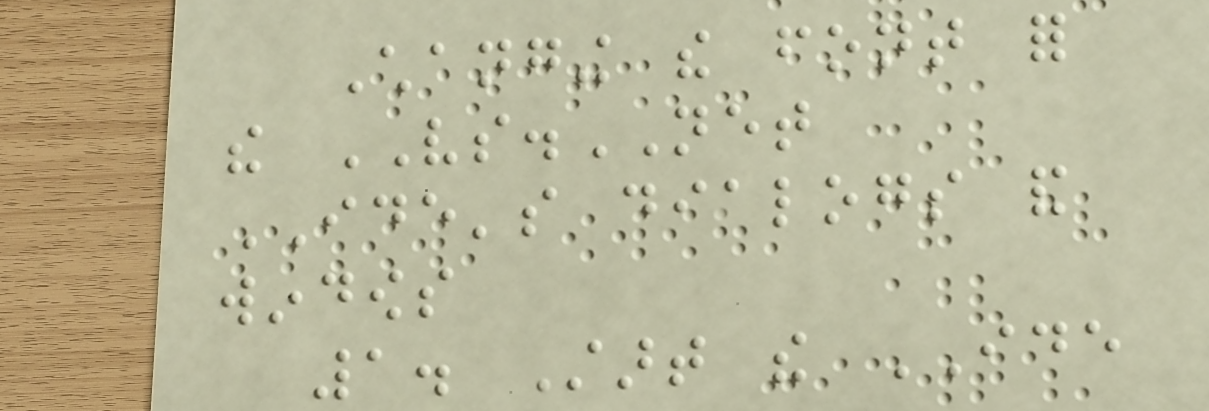Changing the font for
the VS.NET
IDE's dialogs and
windows
1. Start the IDE
